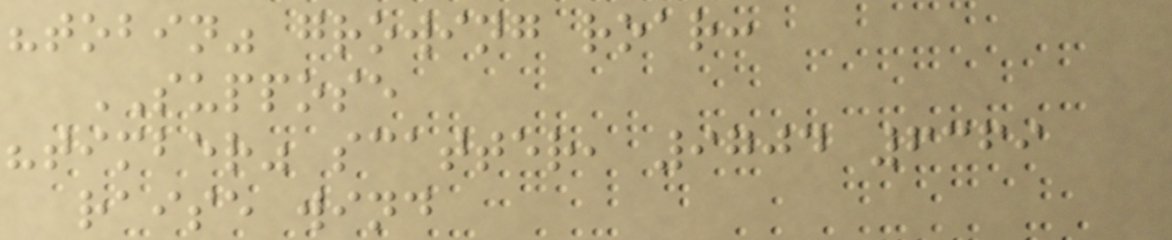"tobin" growing roar:
SUPPOSE
"timber" scatter, 9704 6369
raise wind
